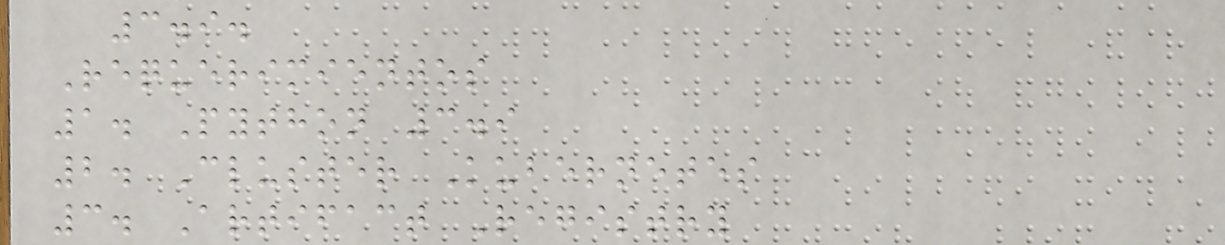3.9.
Requerimientos
1. Python 3.9
2. Cluster Kubernetes
3. Artifact Registry
